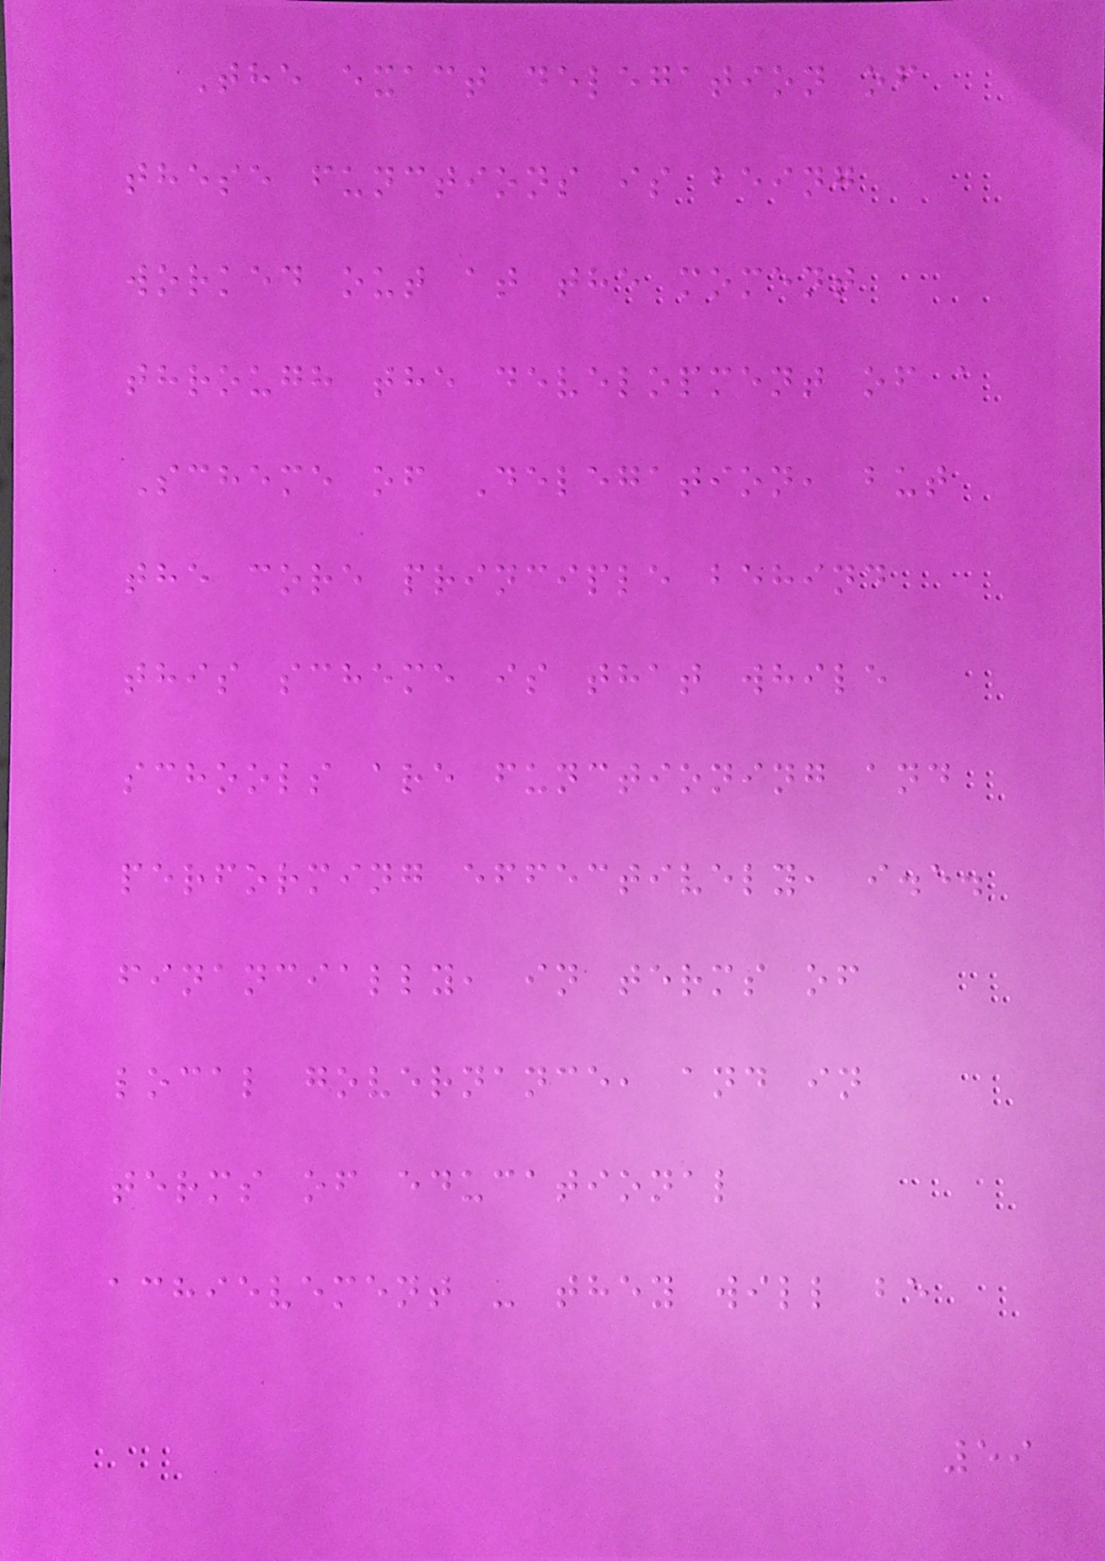The exact delegation of
these functions is being
worked out at the moment
through the development of a
Scheme of Delegation, but
the core principle behind
this scheme is that while
schools are functioning and
performing effectively, i.e.
financially, in terms of
local governance, and in
terms of educational
achievement - they will be
59
